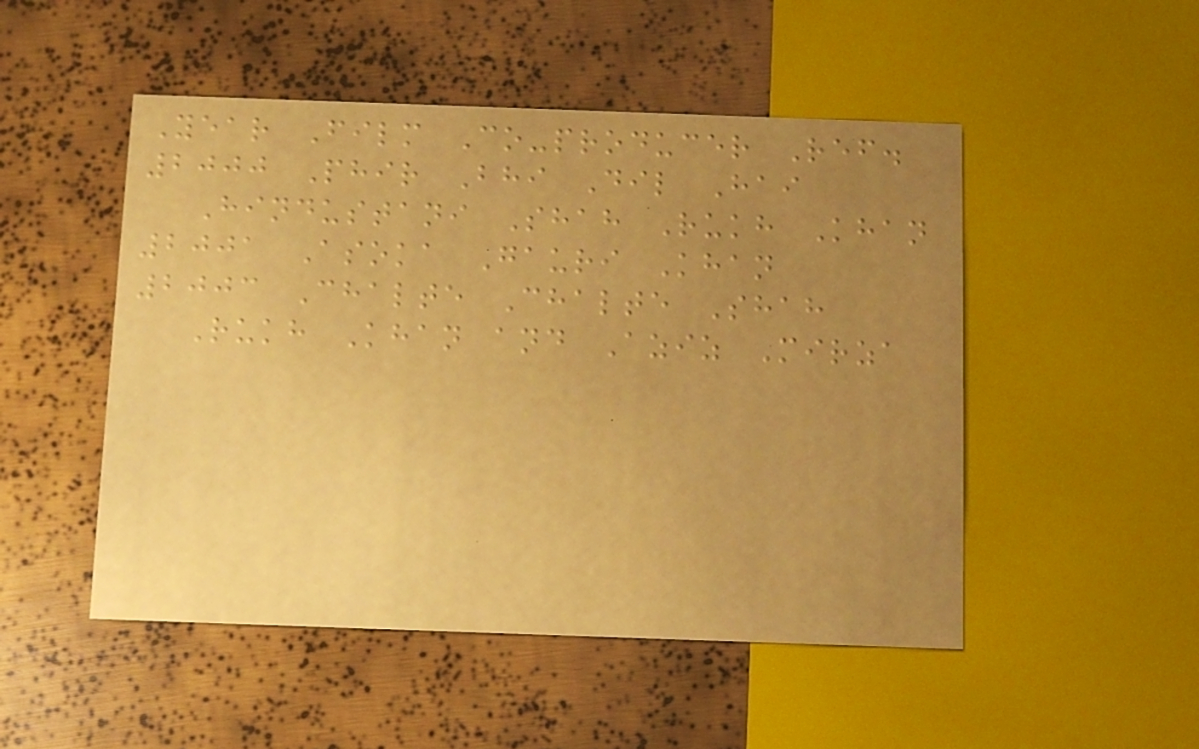Year Film Co-producer Ref.
2000 Phir Bhi Dil Hai
Hindustani Shah Rukh Khan
2001 Asoka Gauri Khan
2003 Chalte Chalte Shah
Rukh Khan and Aziz Mirza
